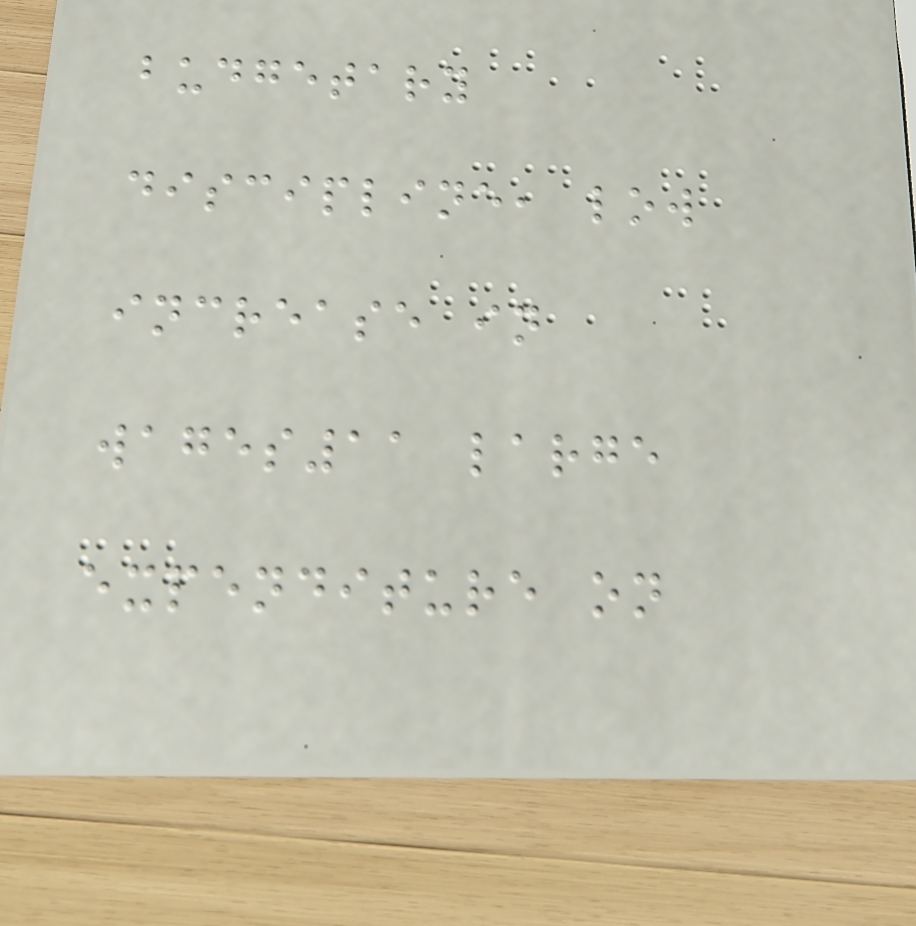budgetary
discipline, low
increase in
wages11 large
expenditure on
